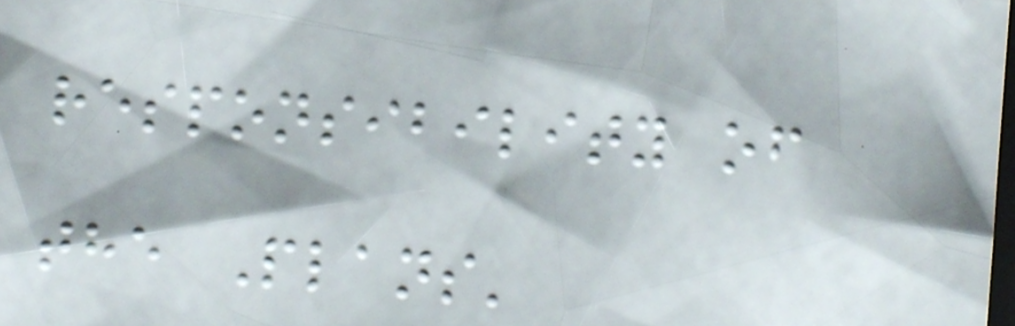responsibility of
the Plans'
